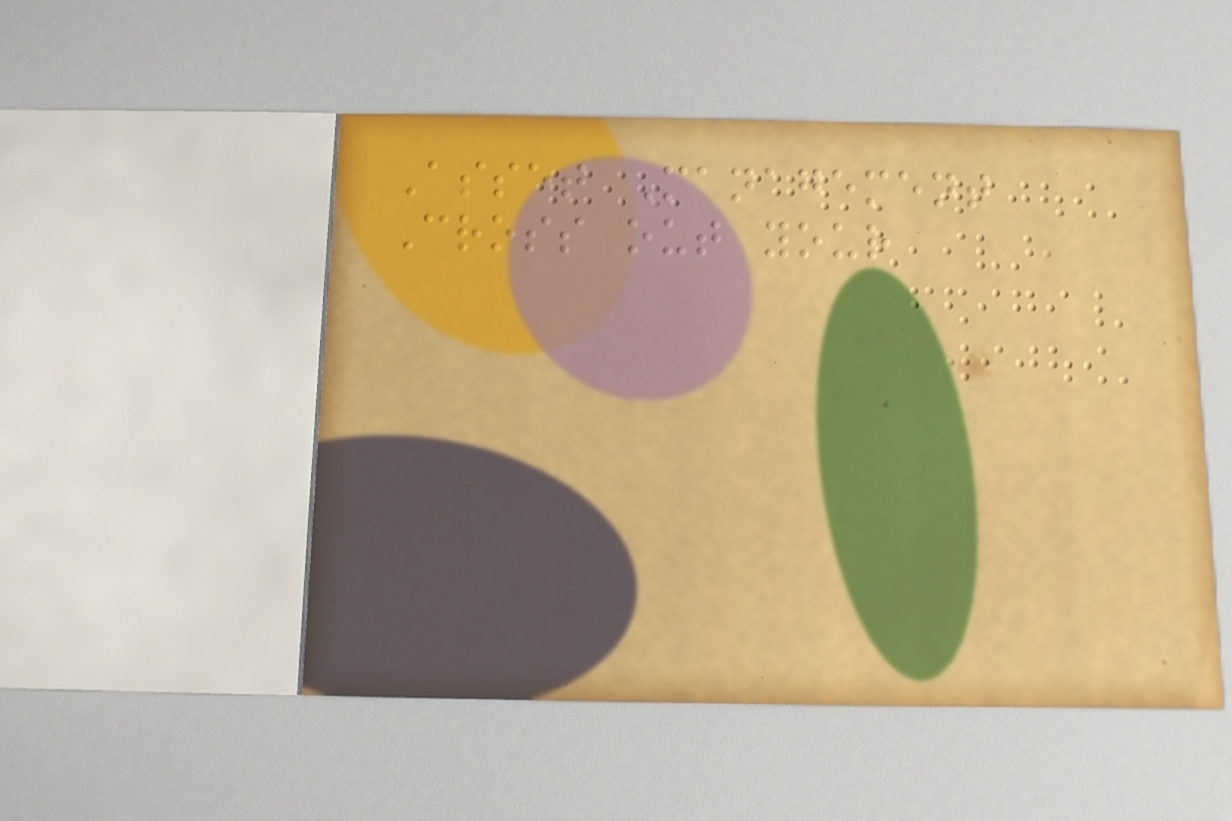Asset Management
Cross out your
